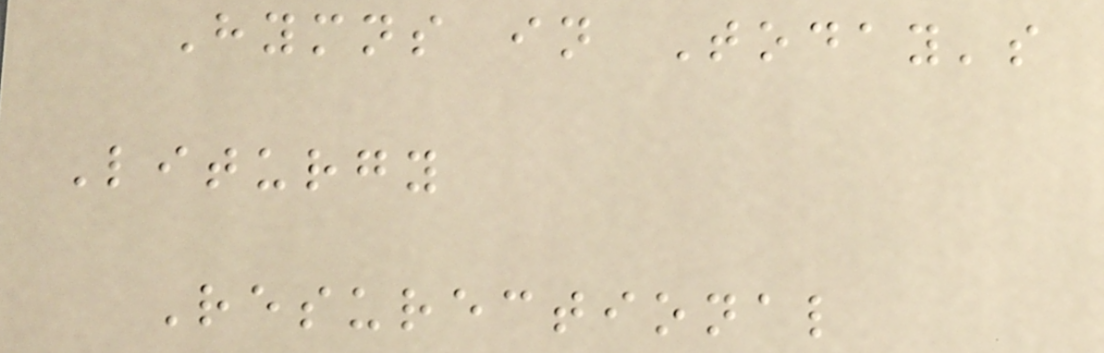Hymns in Today's
Liturgy
Resurectional
